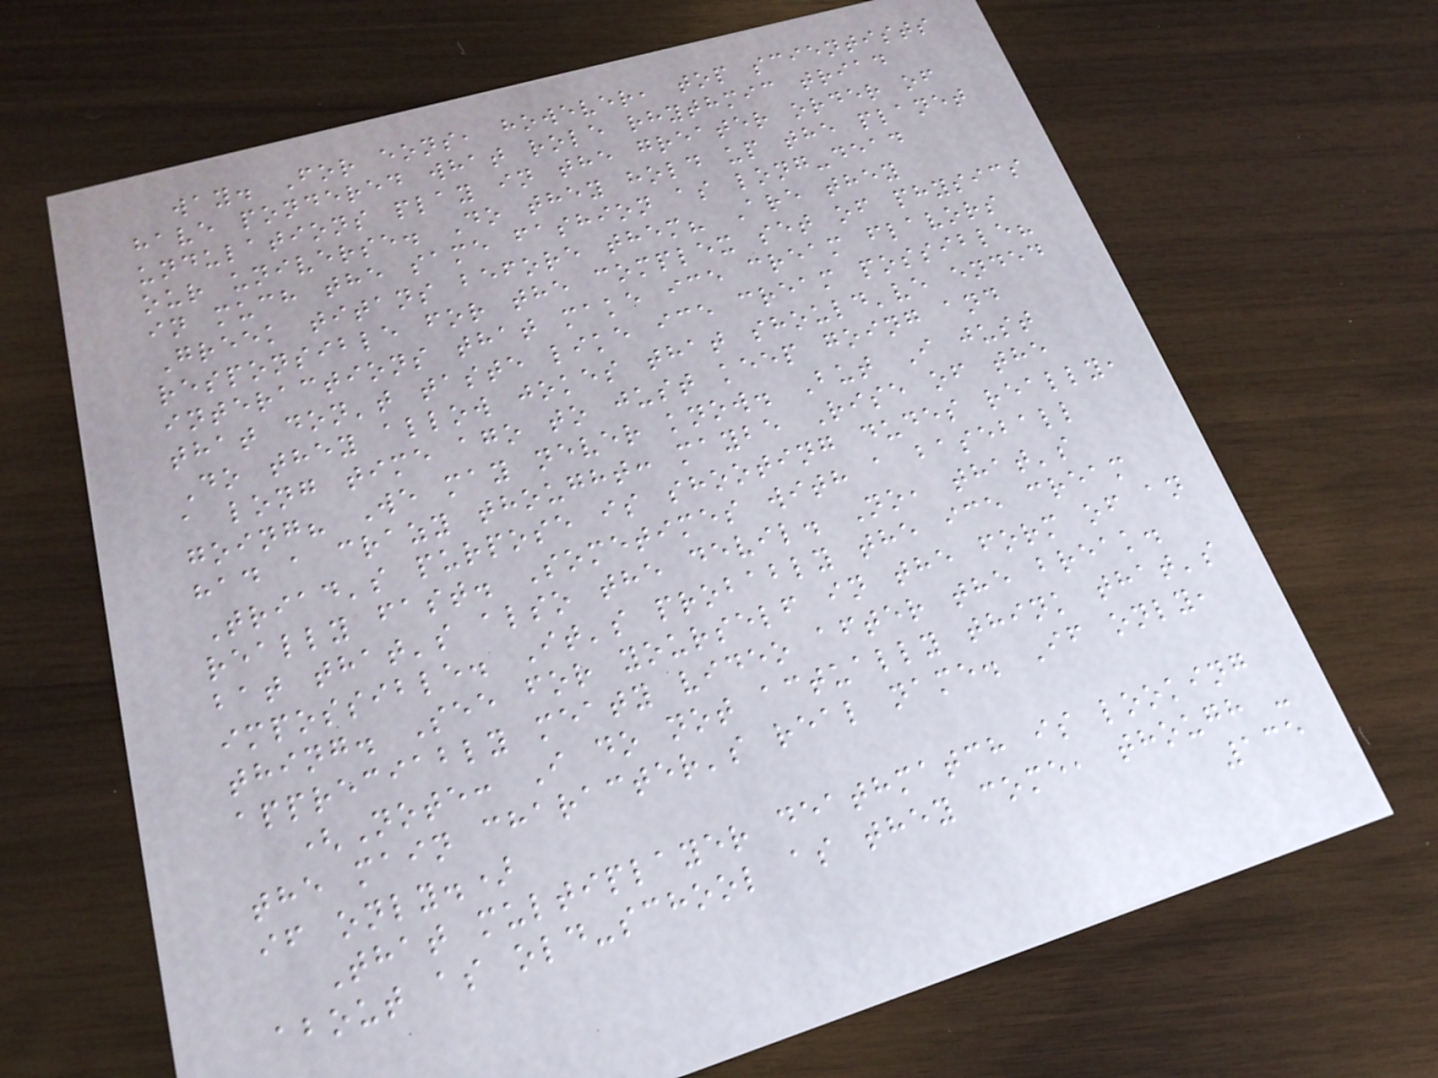way. For eons, however, top scientists
have pondered what role rhythmic triad
undulations play in the greater order of
our universe. Do they hold up the planet
in much the same fashion as long-dead
Greek titans before them? Are they
responsible for the complex set of physics
interactions that make ice cream flavors
that don't taste like ice cream possible?
Do they allow jokes that should've ended
a long time ago to just keep going and
going? We may never know. But I just
had a crazy thought: maybe Rise of the
Triad's purpose is shooting dudes really,
really fast. Sometimes with a baseball
bat that's also the devil. No, that's
impossible. It's probably the ice cream
thing. See for yourself in the form of an
appreciably meaty video after the break.
(Note: I do not actually think that's
the main character's real name. If only,
if only.)
That multiplayer deathmatch is looking
about as old-school as they come, though -
135
